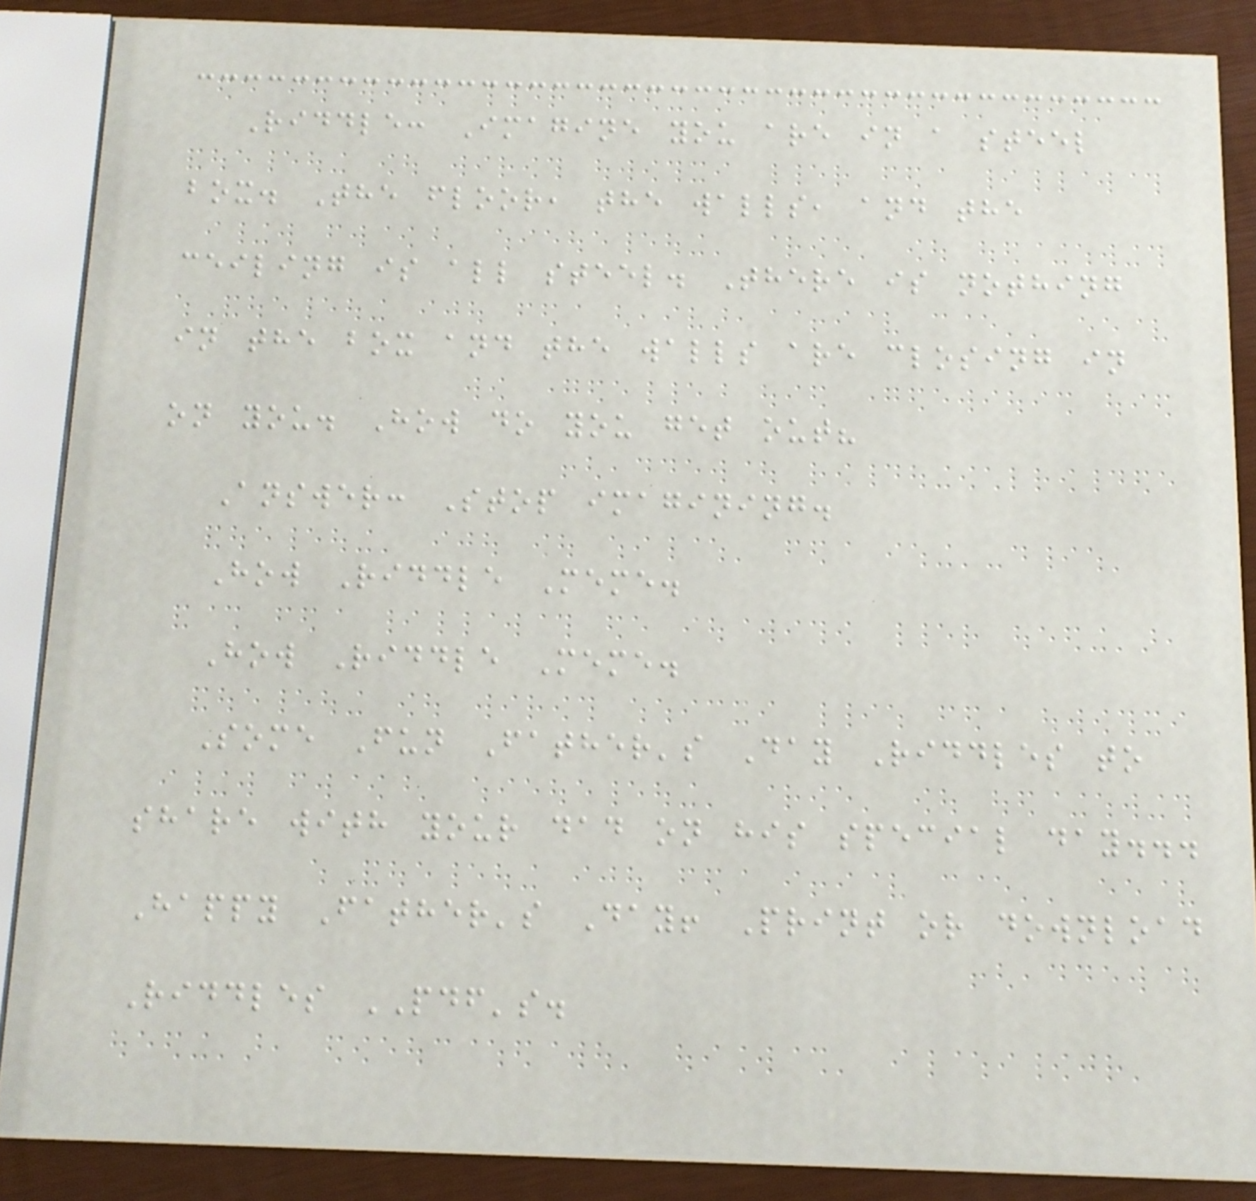Riddle: Imagine you are in a steel
box. The floor, the walls, and the
ceiling is all steel. There is nothing
in the box and the walls are closing in
on you. How do you get out?
Answer: Stop imagining.
How Riddle Meme.
How Riddle Meme.
Some Fun Father's Day Riddles to
share with your dad on his special day...
Happy Father's Day! Print or download
Riddles PDF's.
